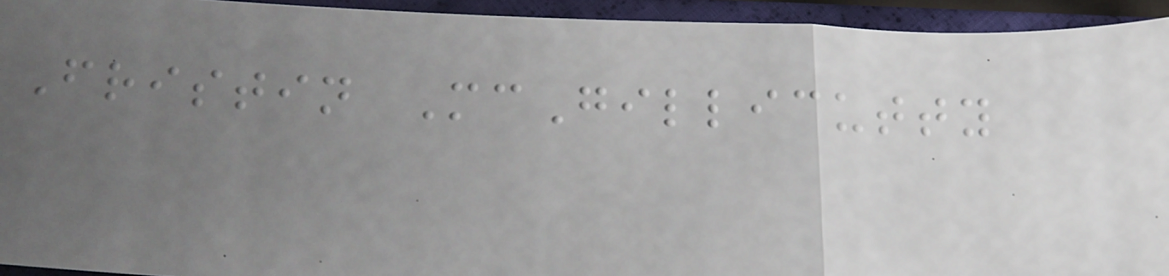Fristin McGillicutty
